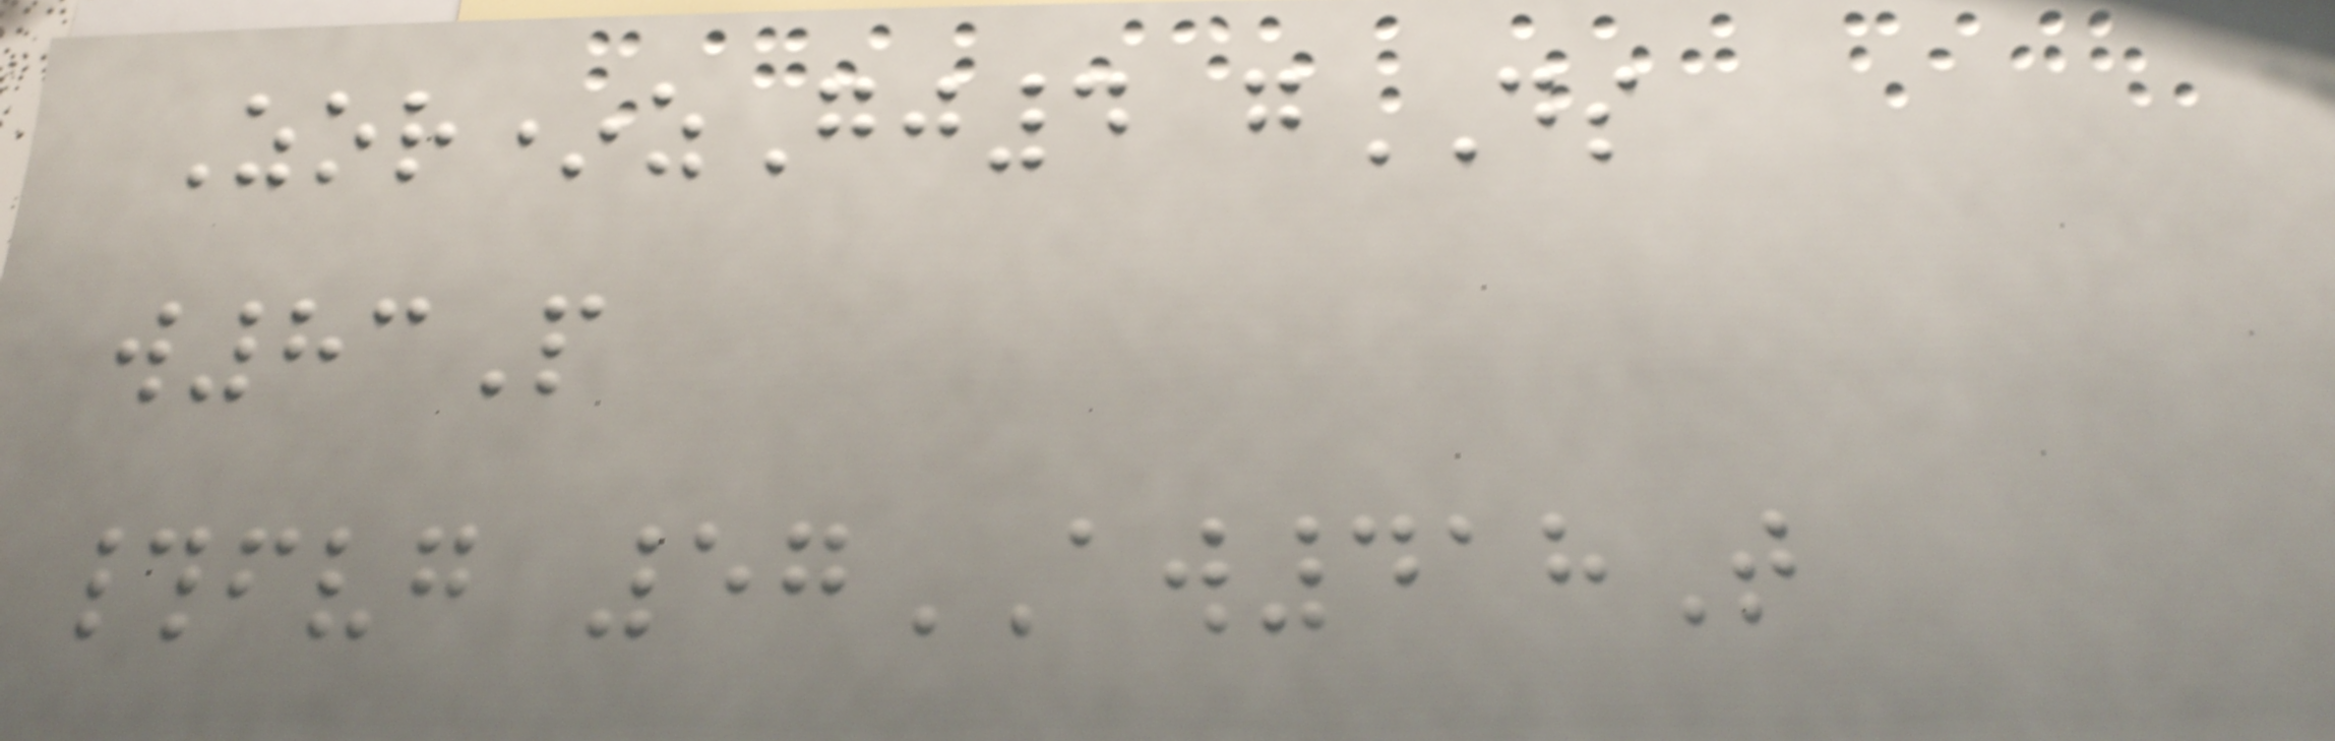Zor*zGj4 gDS
w83P
#fvg 57AW418T
